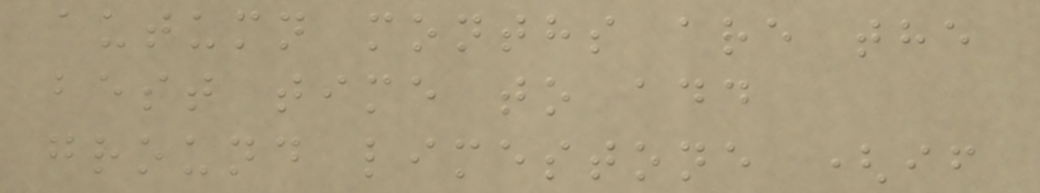autumn months are the
best time to add
ground limestone (if
